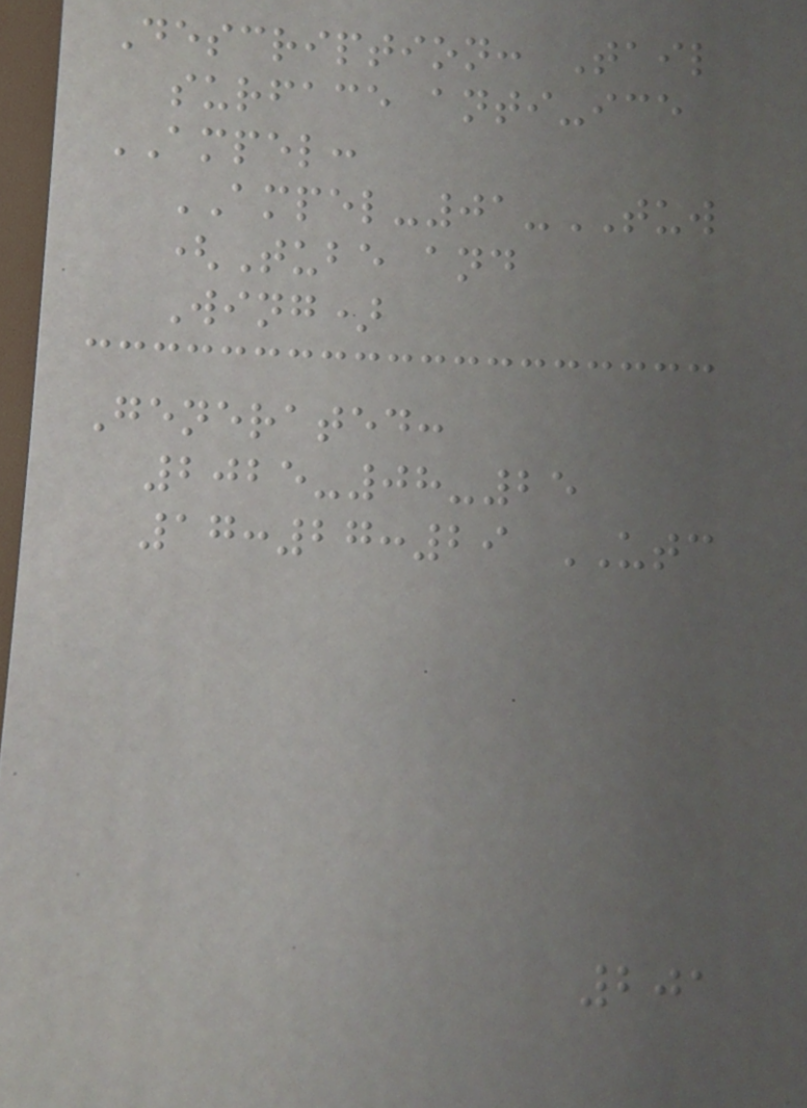Description: Tail
surface anti-ice
AMPEL:
AMPEL-01-TUW
(Tube and
Wing)
Generated:
2025-08-25
17:27:29 UTC
201
